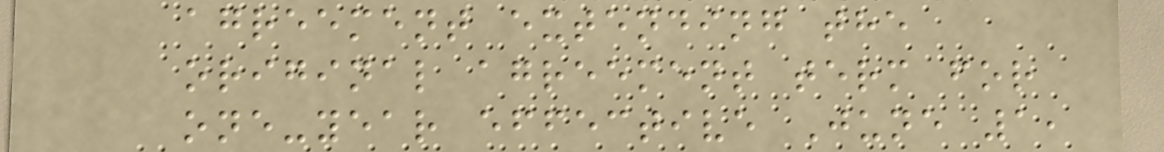agreement extending the
original agreement term for
one-year effective June 1,
